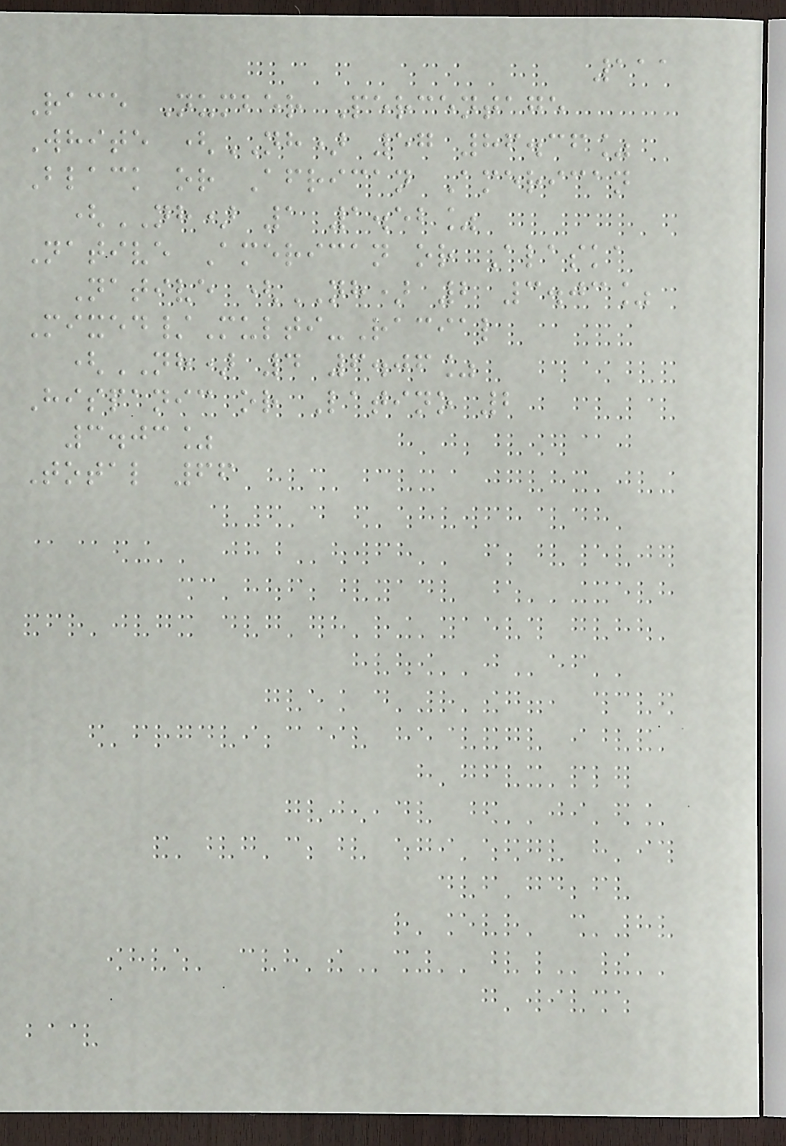111
Race Number Percentage
White (NH) 57 86.36%
Black or African American
(NH) 1 1.52%
Native American or Alaska
Native (NH) 2 3.03%
Mixed/Multi-Racial
(NH) 4 6.06%
Hispanic or Latino 2
3.03%
Total 66
